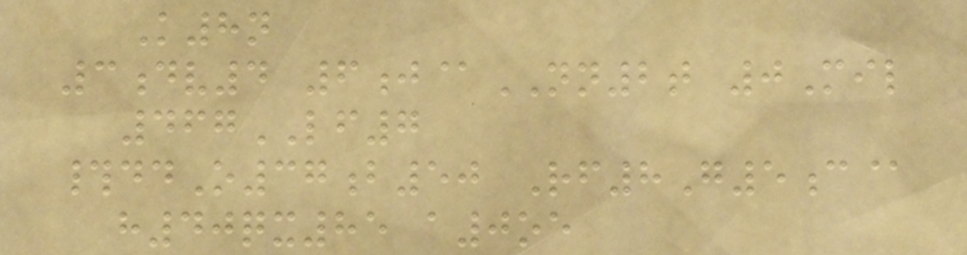K8n
3dv4 6j@NN2t 0Mil
467LF7
#ddO37b50 Rf8G5c@
h40qx85 a0oe
